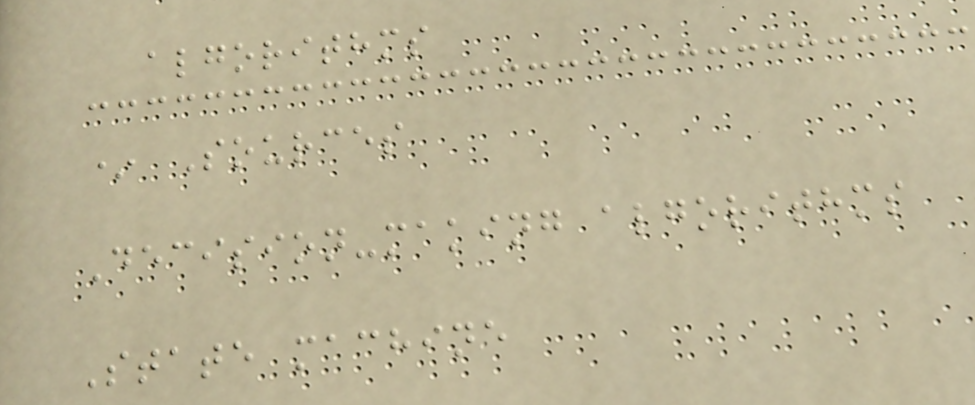algorithms
* Sources
Decision-making algorithms
State machine
